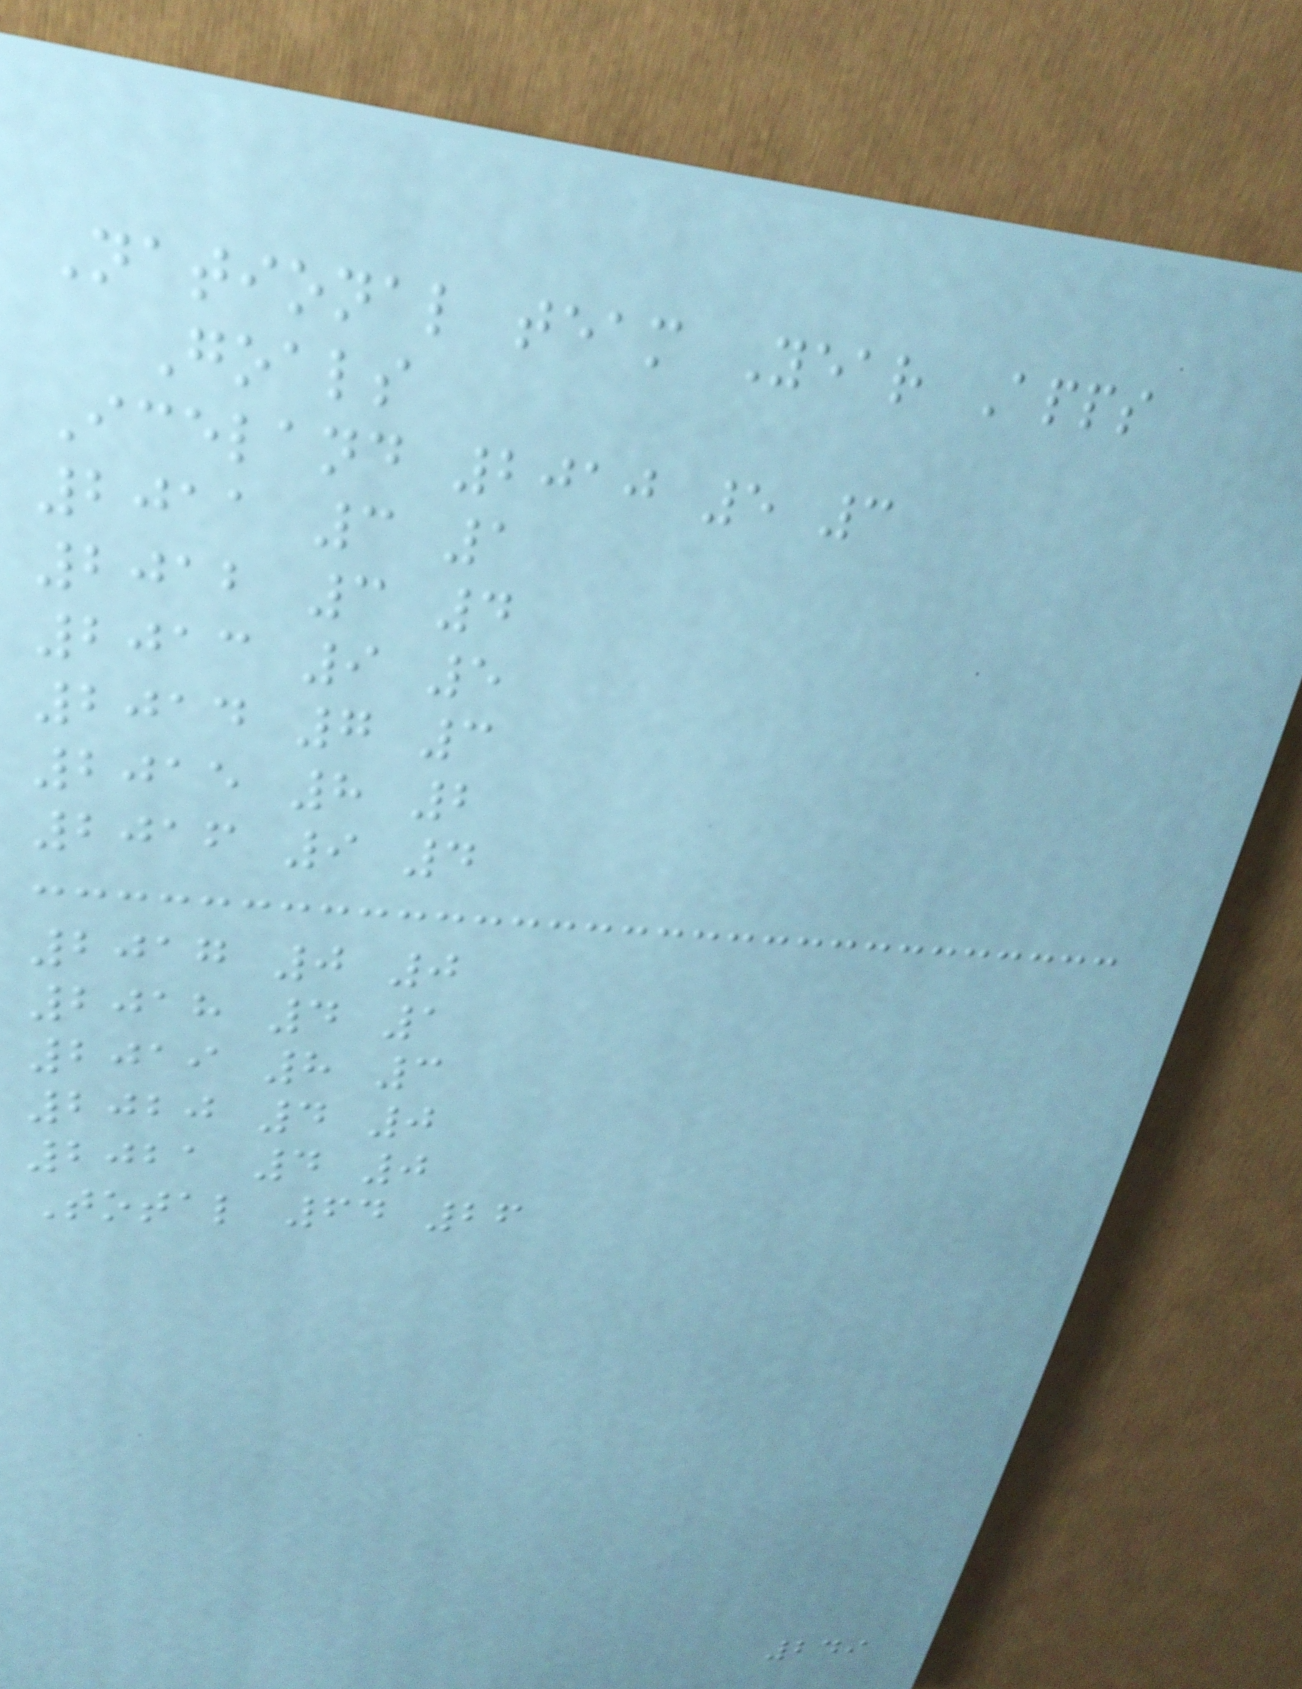National team Year Apps
Goals
Iceland 2010 5 3
2011 3 1
2012 3 4
2013 9 5
2014 7 3
2015 8 2
2016 9 4
2017 0 0
2018 4 1
2019 8 3
2020 4 0
2021 4 0
Total 64 26
249
